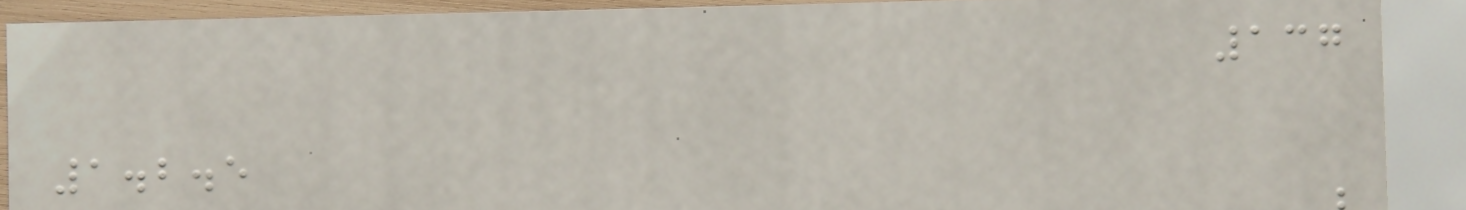137
1.2.5
